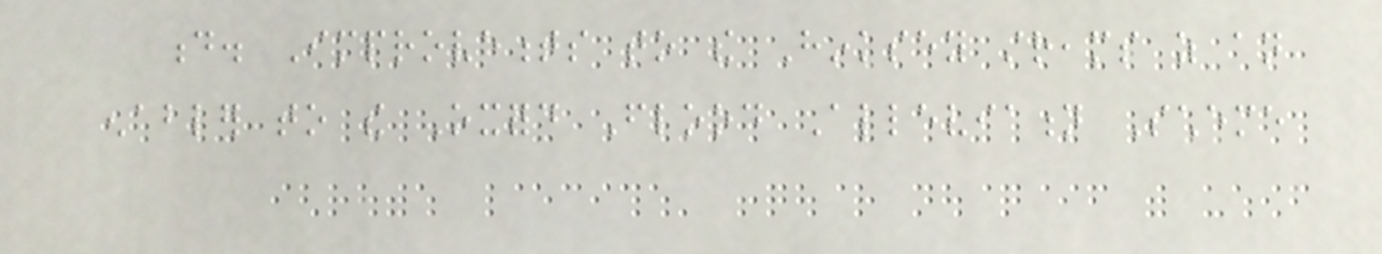d. Improvements to the Hinksey streams as an
enabler to the Oxford Flood Alleviation Scheme
